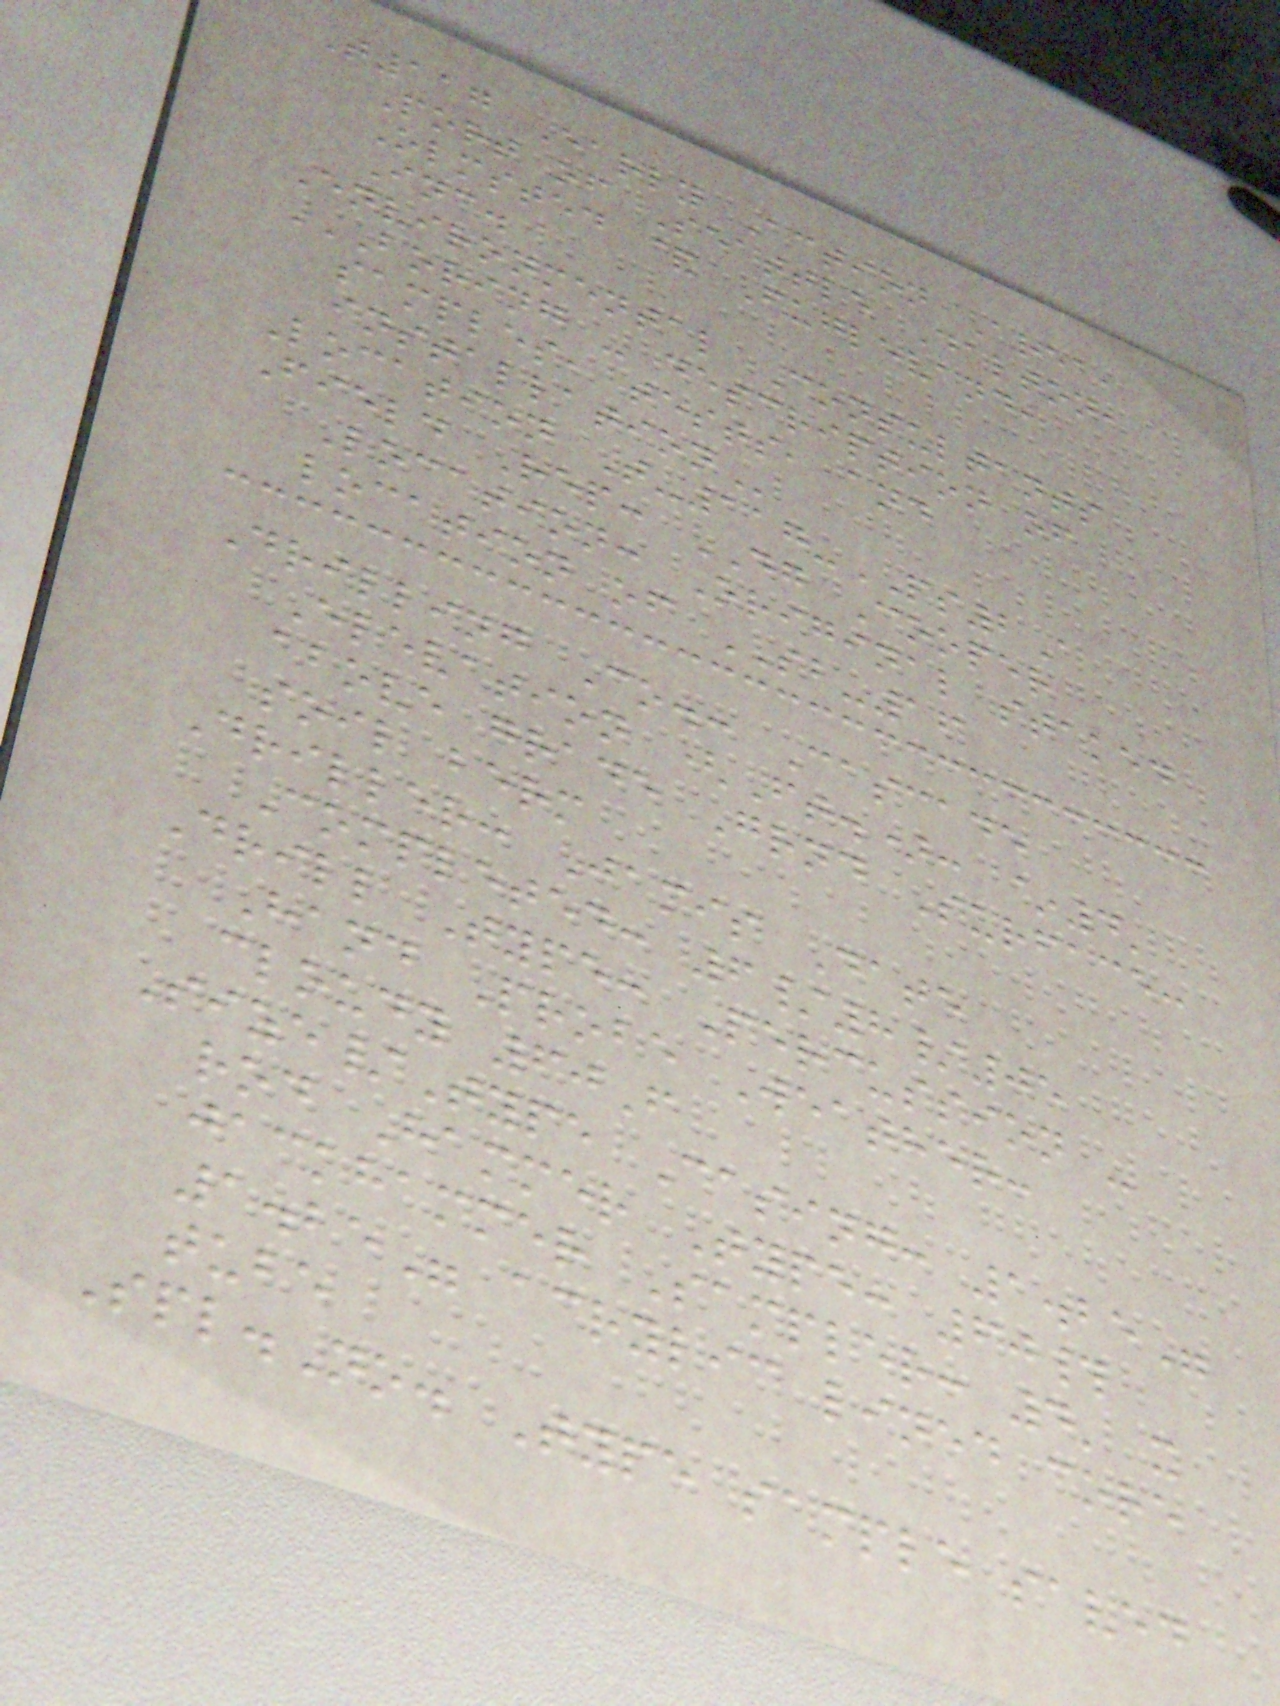T117 Early Action Area,
Port of Seattle Dalton,
Olmsted & Fuglevand,
Inc.
Environmental Consultants
BORING - DESCRIPTION OF
SAMPLES, TESTS, AND
INSTALLATION
Location T-117-PS2A
Field Rep: DG Cooper
Location: Original staked
location of SB-16
Drilling Co.: Cascade
Elevation (Ft.): ~4'
above grade Grnd Surface:
soil berm
Driller: Jamis Date
Completed: 6/8/05
Drill Type: Percussion -
Hand Probe Weather:
cloudy 60F
Size/Type Casing: 1.25"
rod Hammer Type: 60#
jackhammer Sampler: 4' x
1.25" acrylic lined core
tube
Spl.No. Type sample saved
